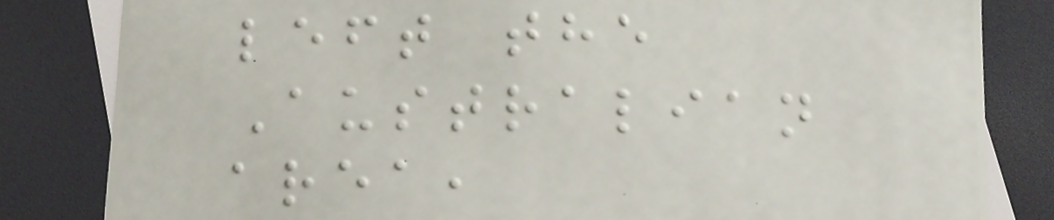left the
Australian
area,
